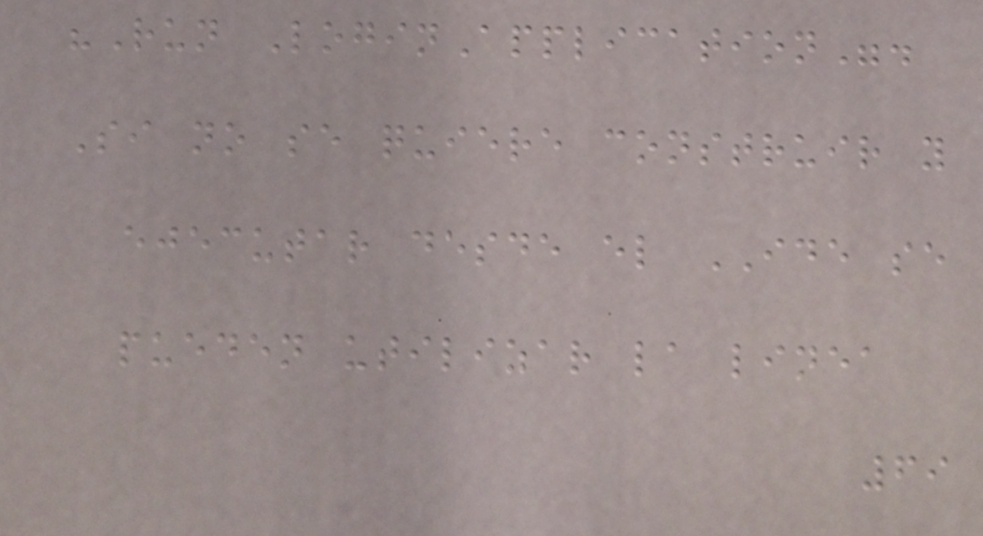"Run LoginApplication".
Si no se quiere construir y
ejecutar desde el IDE se
pueden utilizar la linea
69
